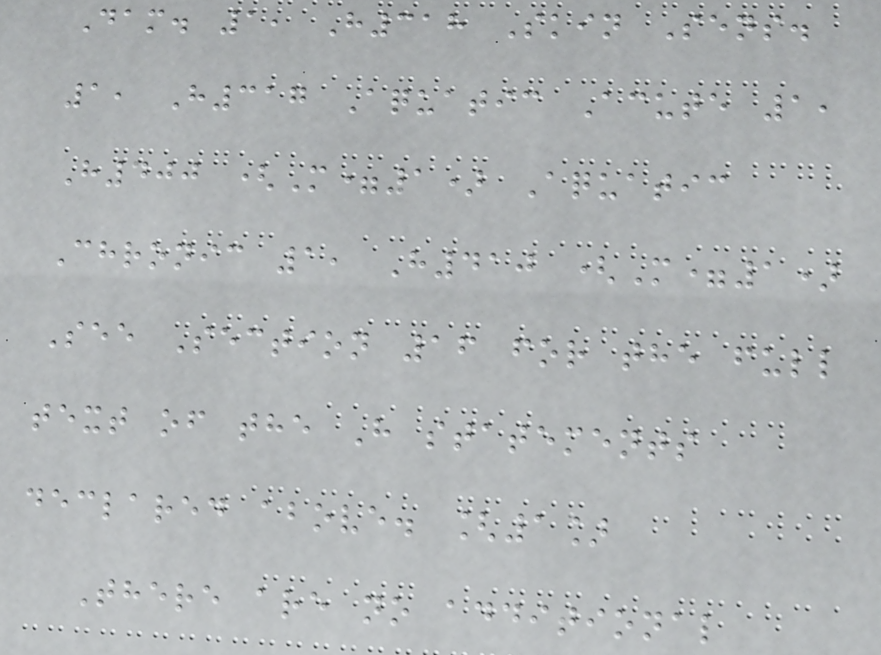Dam. 1, H318 Skin Sens.
1, H317 Aquatic Acute 1,
H400 (M=1) Aquatic
Chronic 1, H410 (M=1)
See Section 16 for the full
text of the H statements
declared above. [1]
There are no additional
